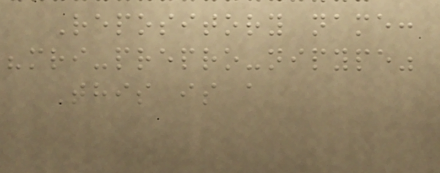Repository name:
"mri-prepro-nipype"
This is a
